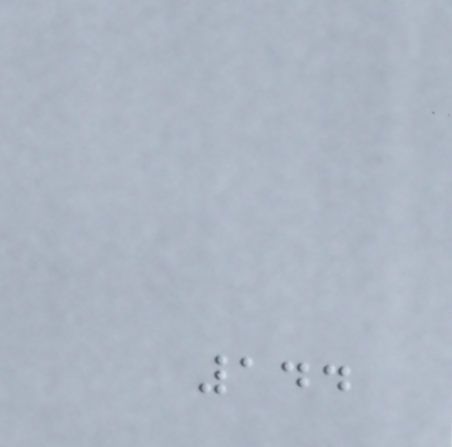144
